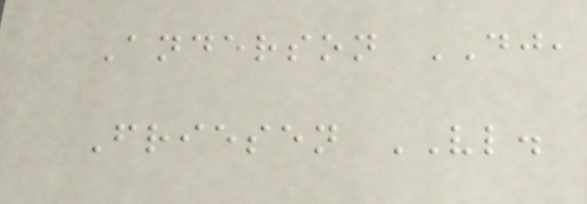Anderson DJ,
Friesen VL.
